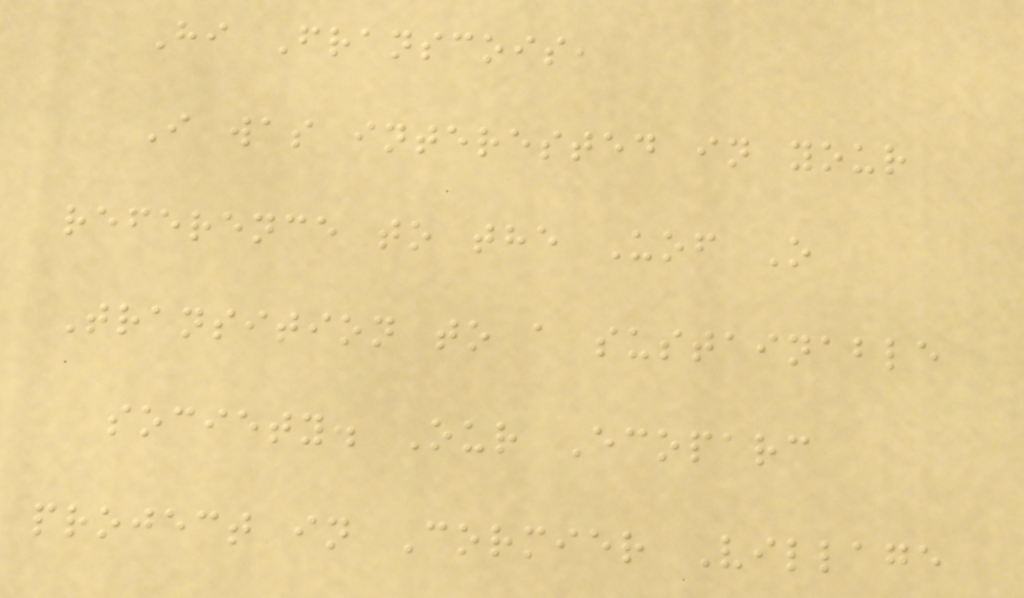Hi Franscois,
I was interested in your
reference to the Uof O
Transition to a sustainable
society. Our Ecoparc
project in Cormier Village
